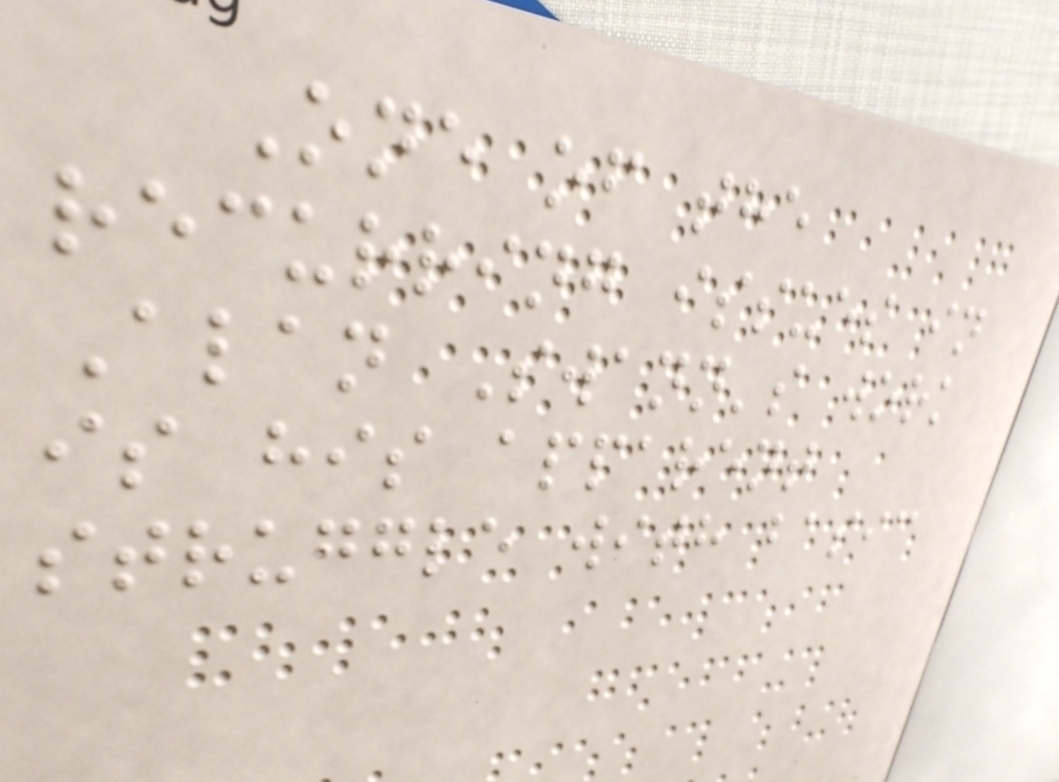One of the
recurring issues in
Alan Swann's work
is his apparent
struggle with basic
